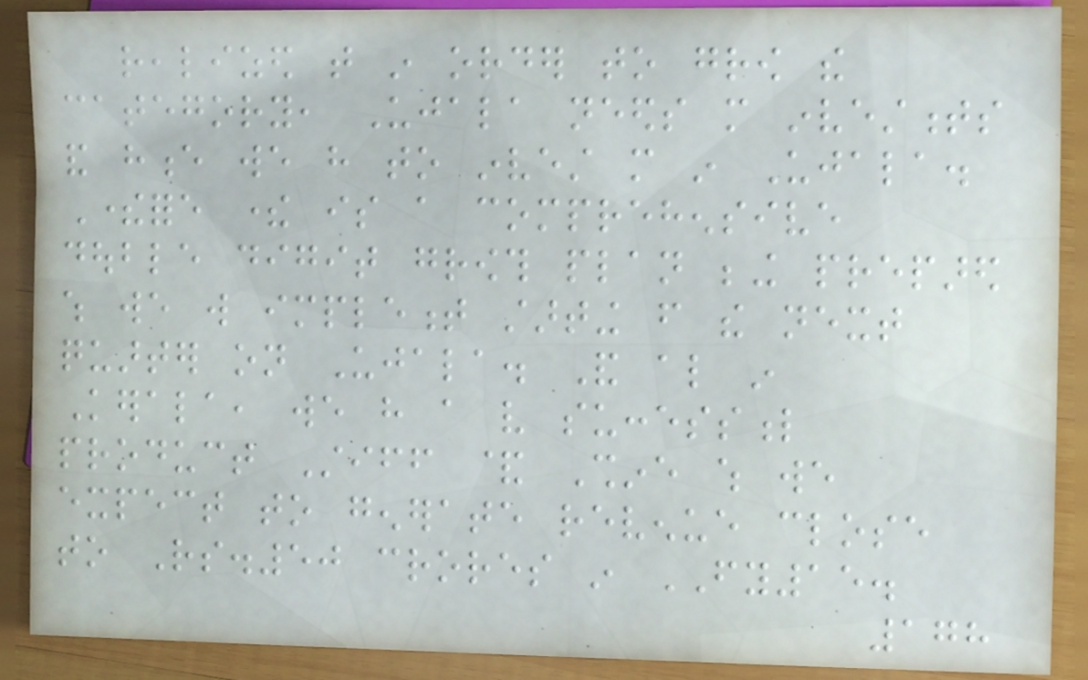realized that in order to grow the
category, Ujala needs more investments
and hence we have to invest more in Ujala.
Therefore there is a comprehensive
double digit growth plan being prepared
which we will implement starting from the next
quarter on Ujala. And also in
Kerala, we have a very successful
product Stiff & Shine which we
expect to generate revenue close
to Rs.50 crores in FY15.
178
